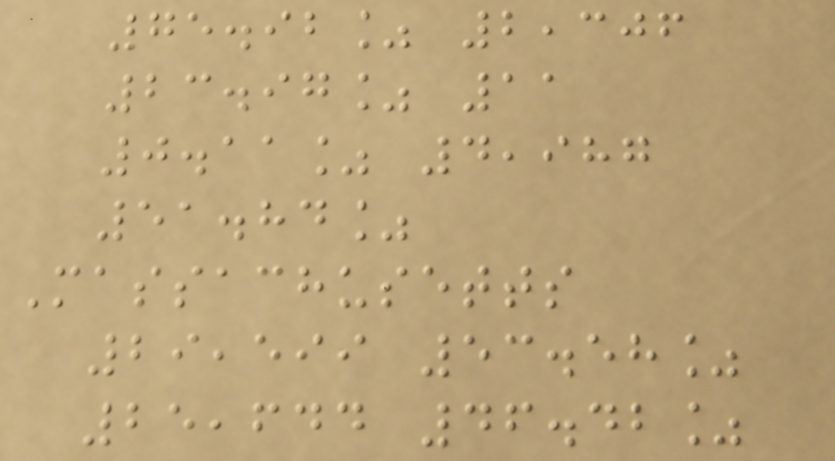75.92% 2,306
23.97% 11
0.11% 4,987
51.84%
Massachusetts
29,599 53.58%
25,644 46.42%
